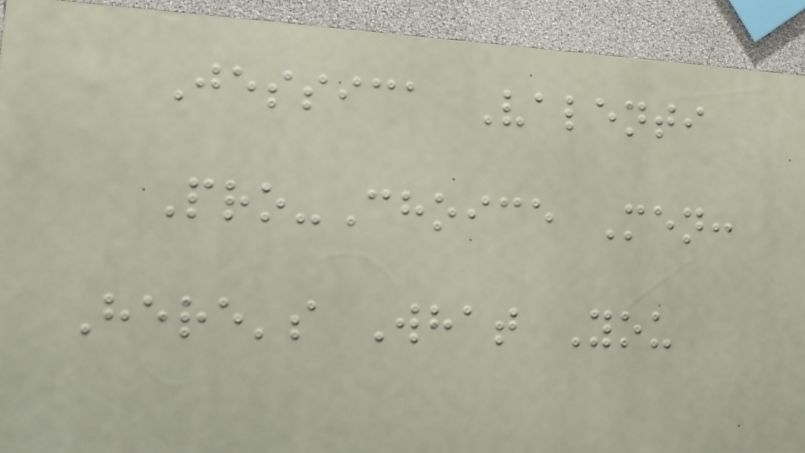Jessica Valenti
Pro-Choice Men:
Here's What You
